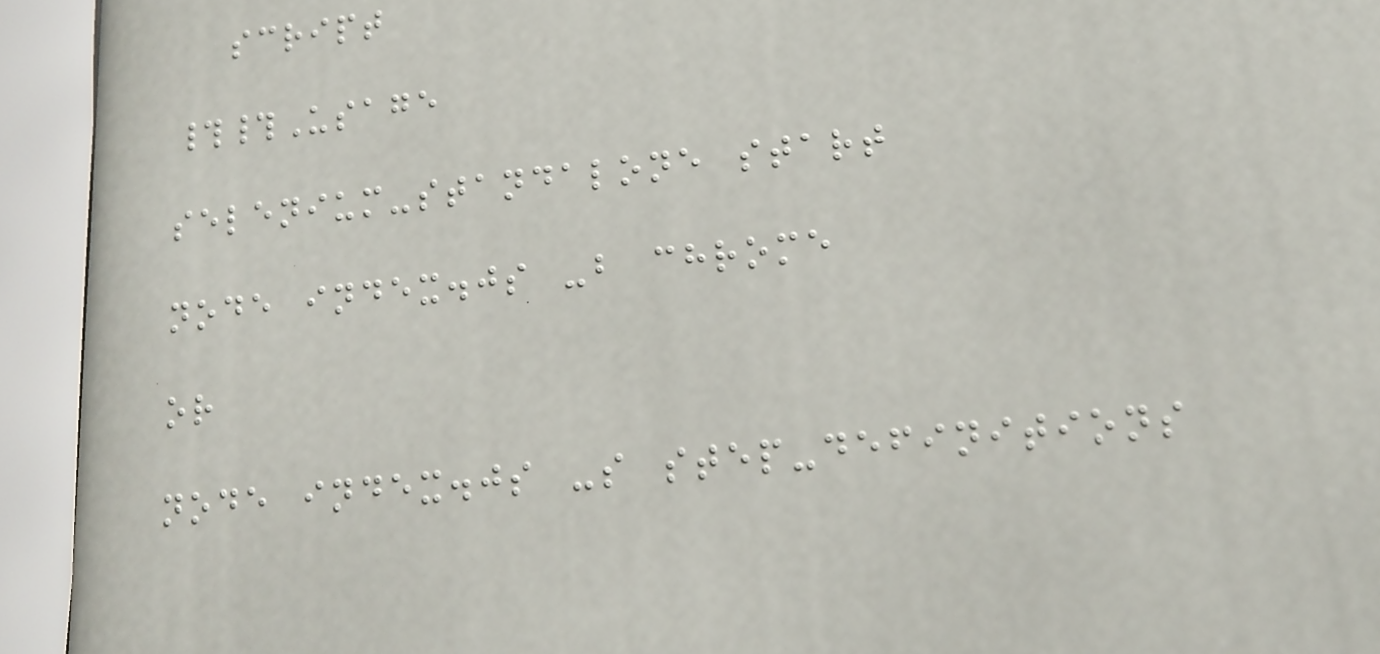script
##Usage
selenium-standalone start
node index.js -b chrome
or
node index.js -s step-definitions
